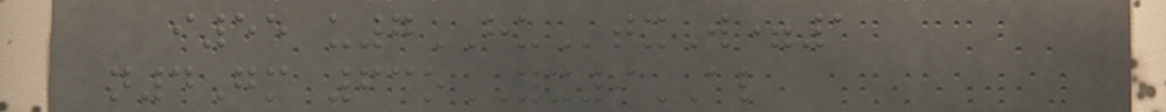i55 u7HUtxW=1
n4Gm 63oYX9AL
